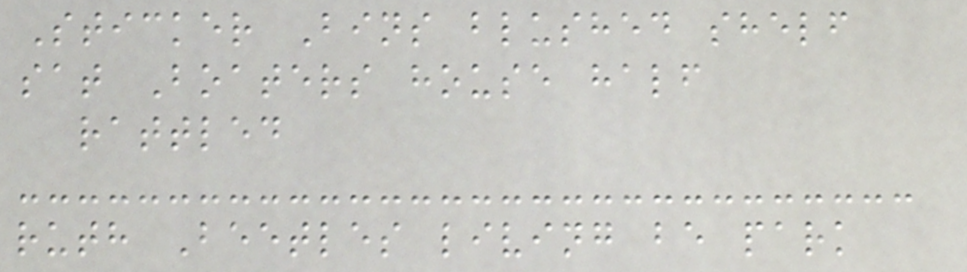Sticker Bins blushed shelf
sat Boaters house half
rattled
ruth Beetles living be park
